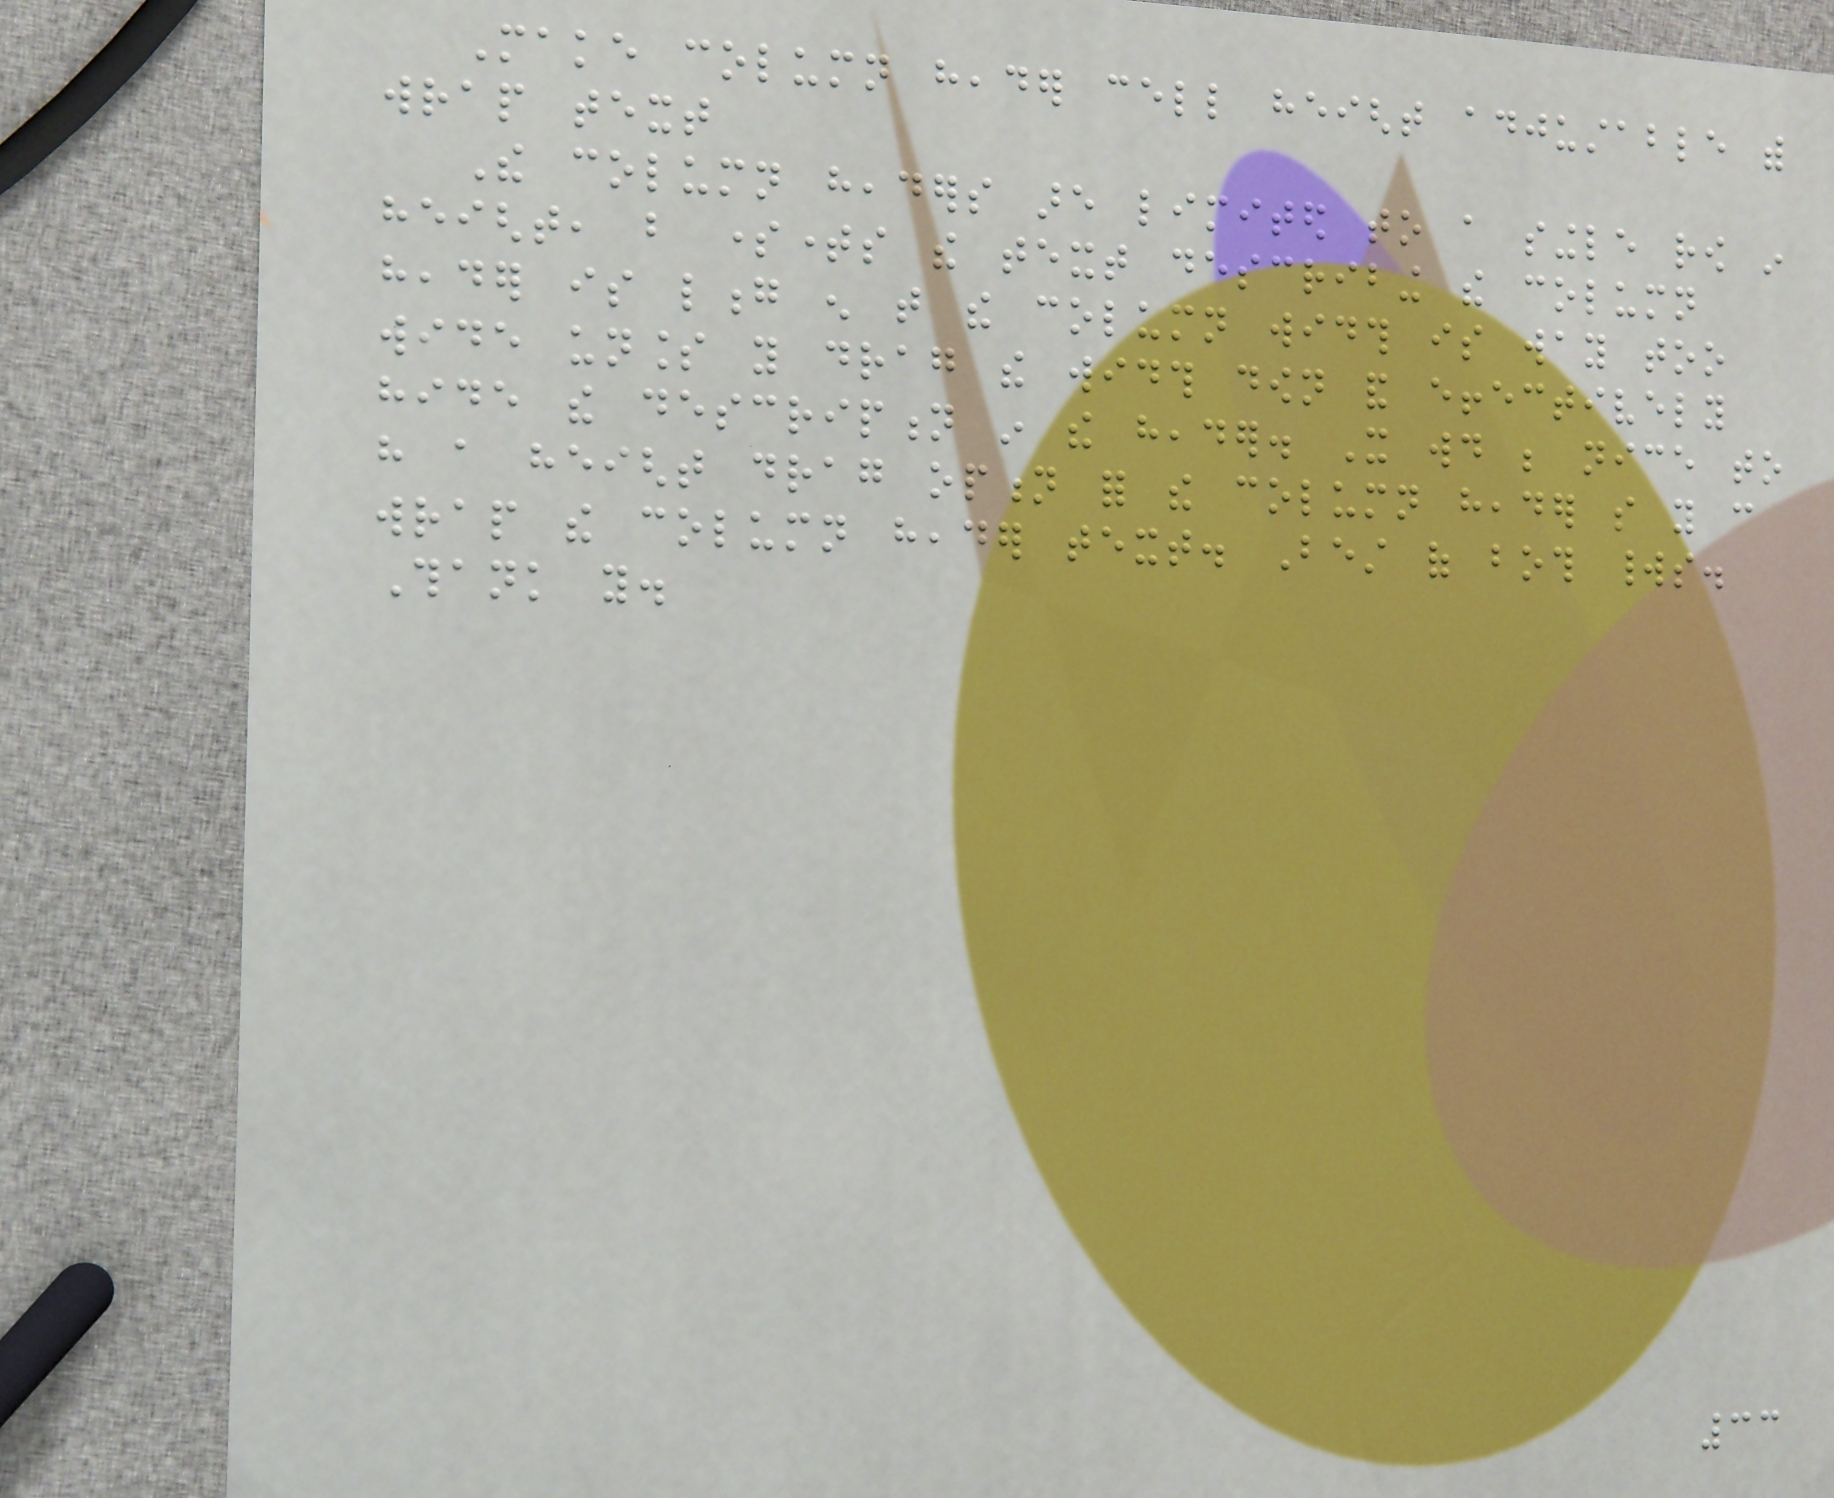Make column header cell height adjustable with
wrap text
The column headers are limited to a single row in
height, but sometimes the text describing the column
header is long enough that the column width is way too
wide unless you drag the width down and effectively
hide the description in the header. It would be nice to
have a height drag option for the column header so you can
wrap the column header text. Best of both worlds.
Thank you.
33
